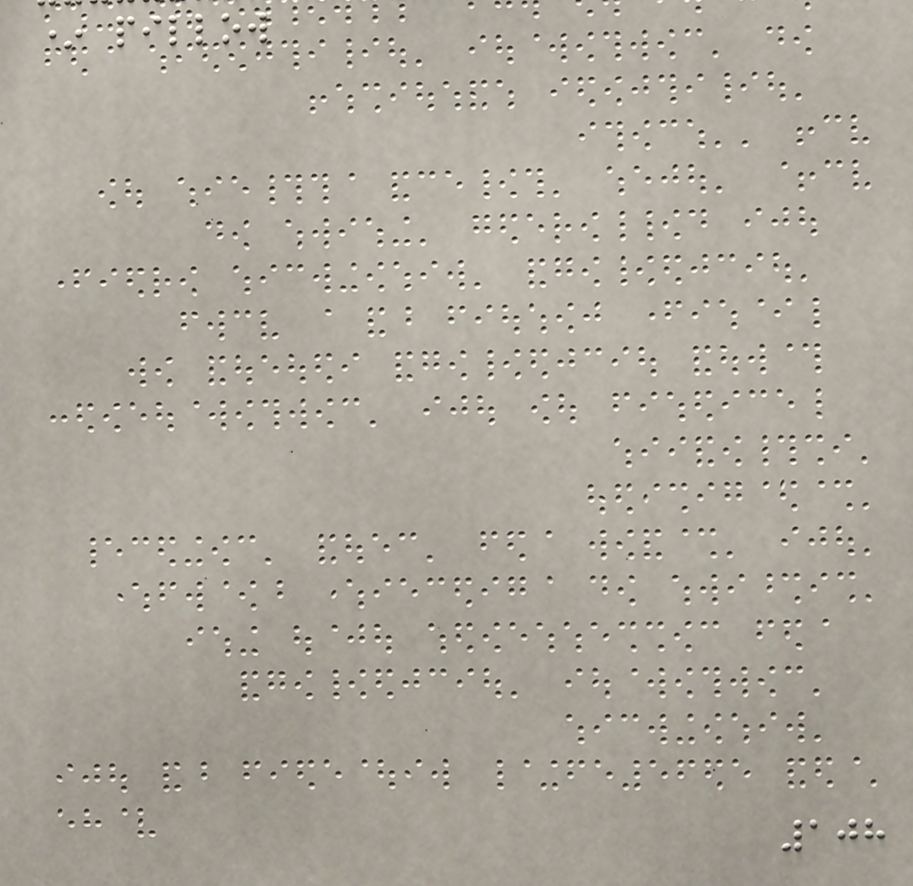* pillow
108
